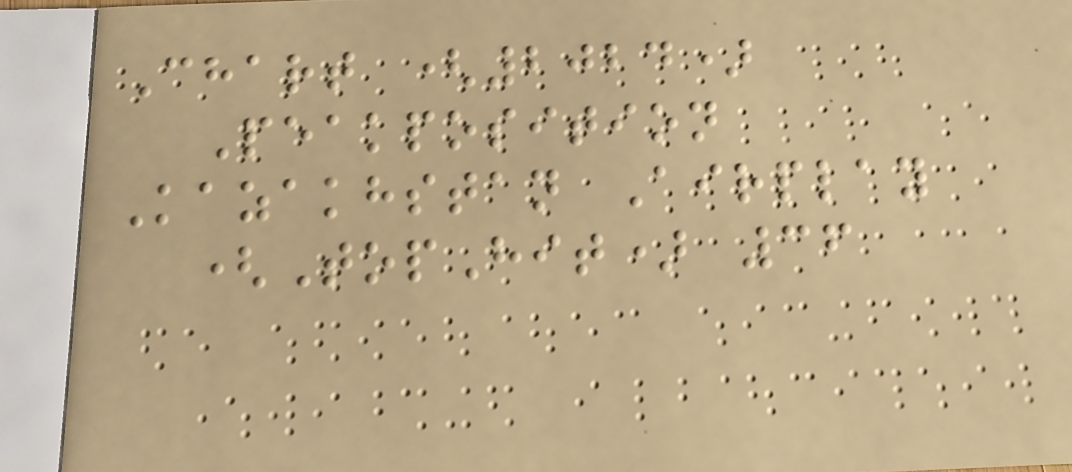Chart (2024)
Peakposition
Kazakhstan Airplay
(TopHit) 36
